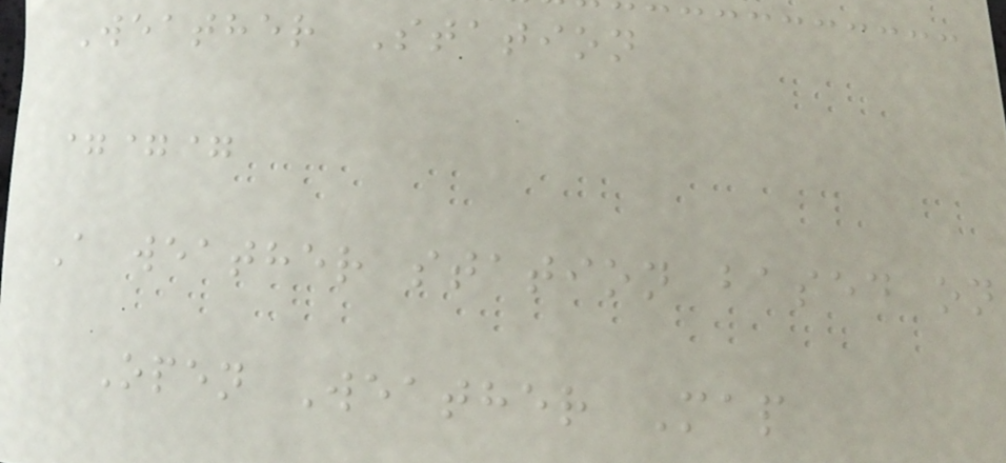Weather Station
===
A weather station based on
Open Weather Map
